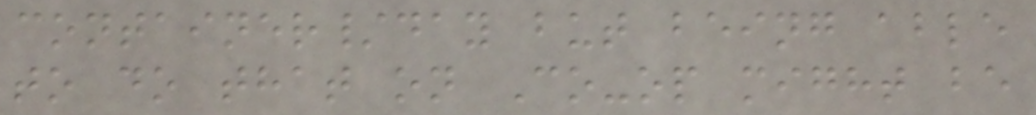container/day but being able
to do that on Co-op might be
